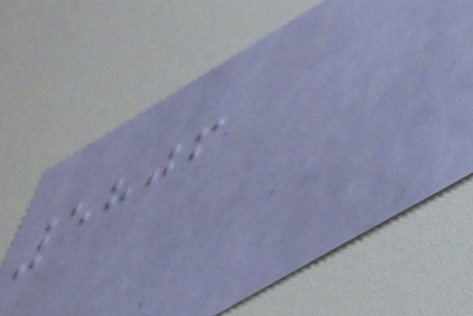5806
